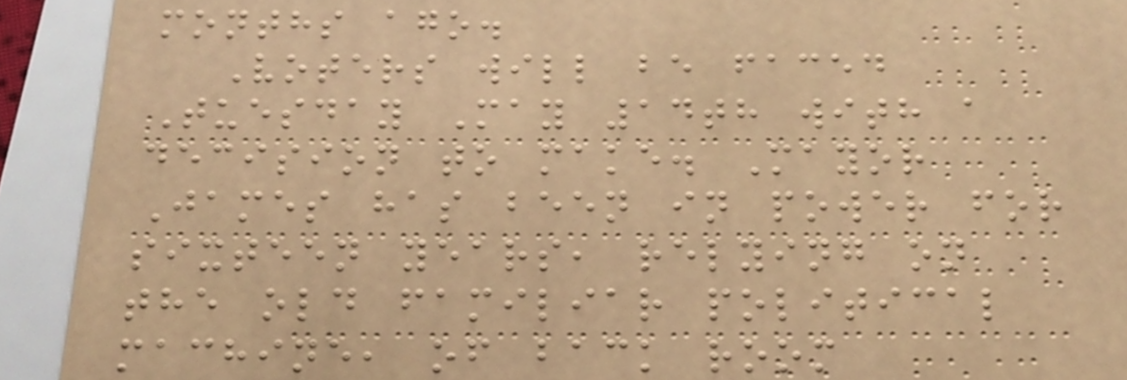months ago.
Voters will be faced
Tuesday May 14th with a
decision to make. Mayor
James has been in power for
sixteen years, relying on
the old familiar political
machine, of back room
